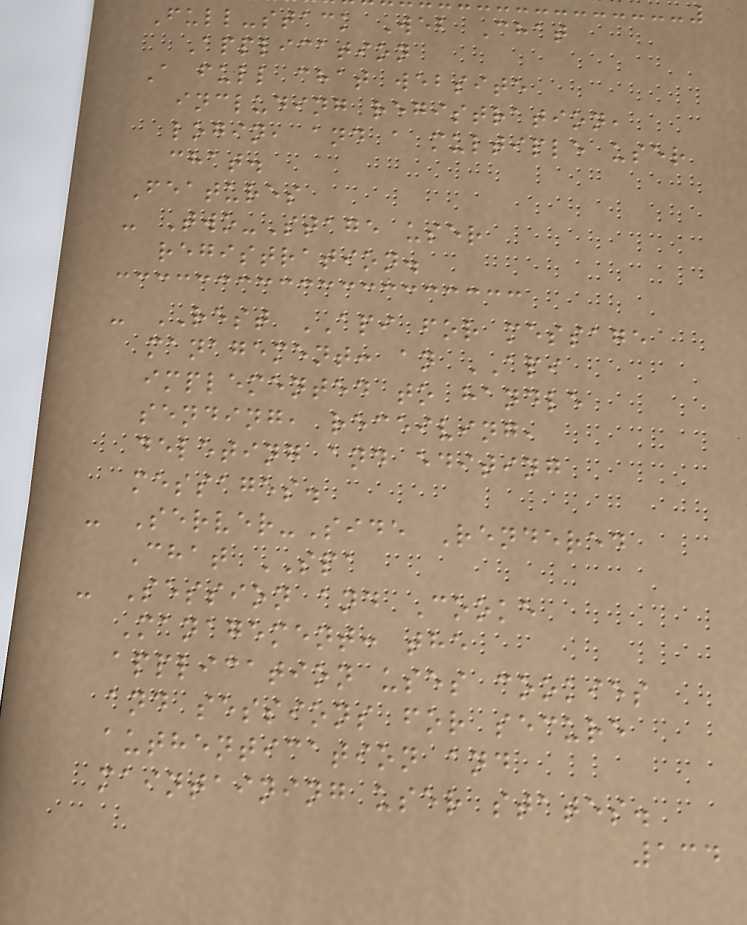Full-stack Web Chat
Application
A full chat website
including registration,
login, and a multiple user
chat.
Features
- Two-Stage user
registration.
- REST API for message
management: an API
implemented to handle
sending, receiving,
deleting and editing
messages.
- Server-Side Rendered
Chat SPA
- Session and Cooke
Management: the
application uses cookies
and sessions for secure
authentication and
maintaining user states.
134
